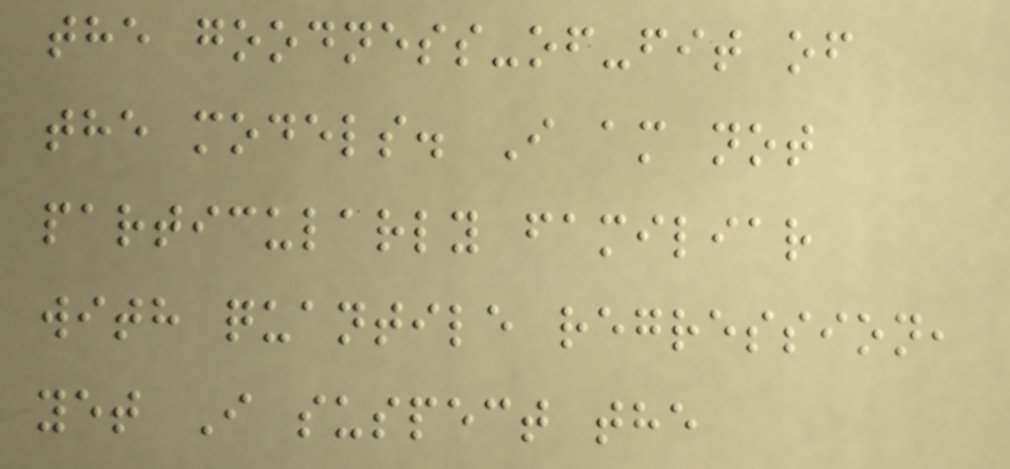the goodness-of-fit of
the models. I am not
particularly familiar
with quantile regression,
yet I suspect the
